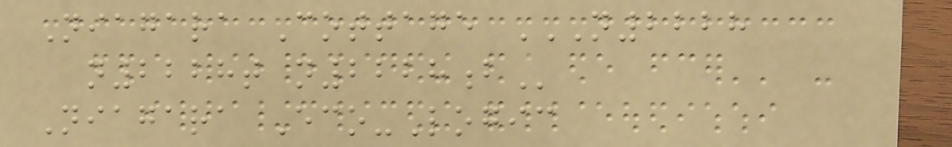Niagara Cottage N2228
N2228T N2228B
Niagara Eco-Logic
